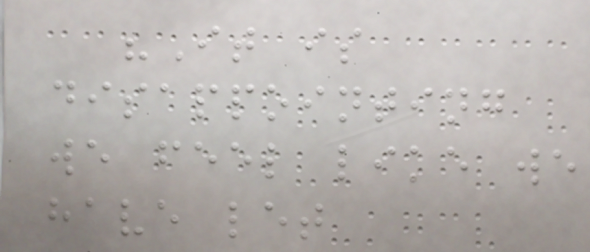"It is
disappointing
we feel like we
have let
